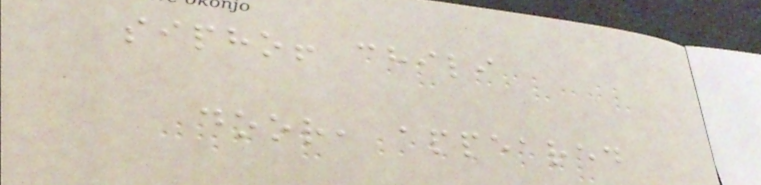sipho! chili
door, appeared
